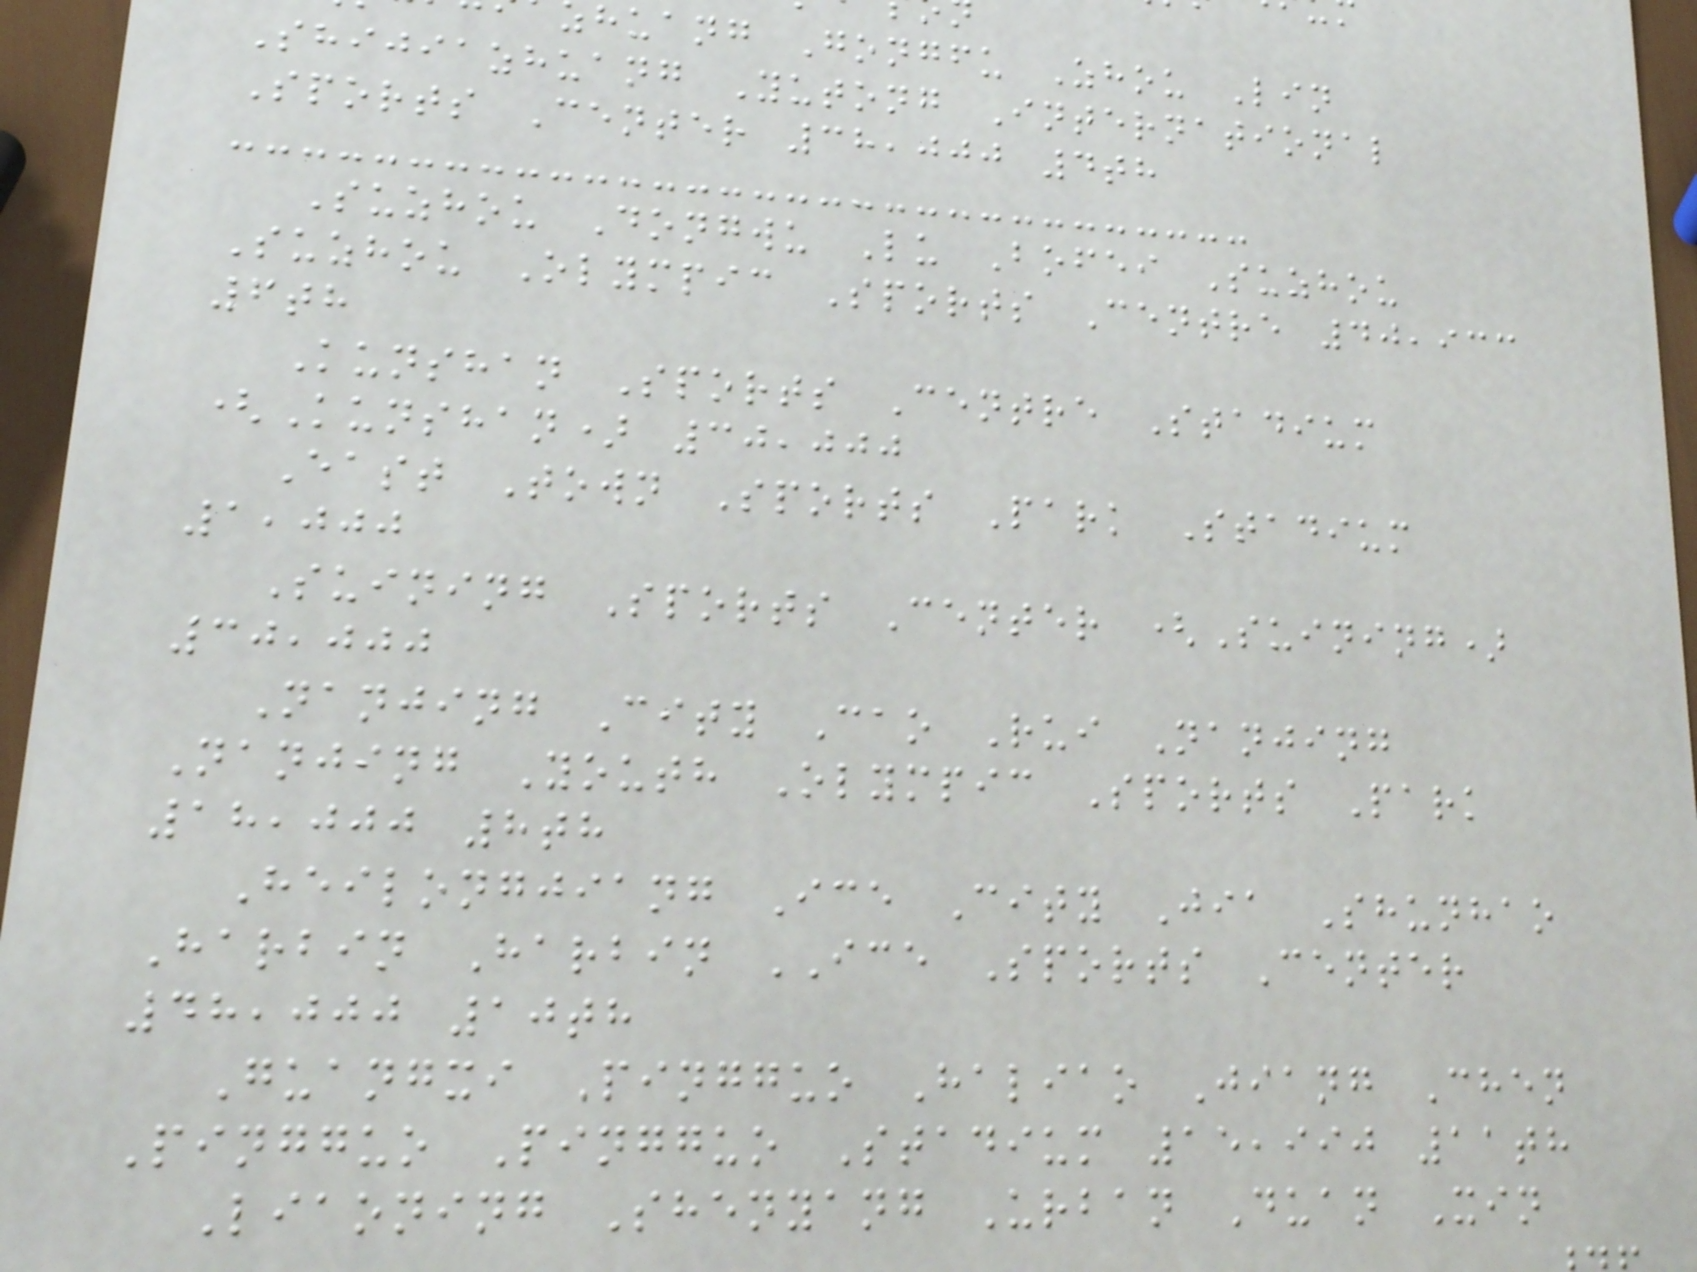huang Gongfu Zhou Lin
Shijiazhuang Yutong International
Sports Center 38,000 4th
Suzhou Dongwu Lu Bofei Suzhou
Suzhou Olympic Sports Centre 40,933
6th
Kunshan Sports Centre Stadium
(Kunshan) 30,000
East Town Sports Park Stadium
1,000
Suining Sports Center (Suining)
30,000
Nanjing City Cao Rui Nanjing
Nanjing Youth Olympic Sports Park
18,000 8th
Heilongjiang Ice City Jia Shunhao
Harbin Harbin ICE Sports Center
48,000 10th
Guangxi Pingguo Haliao Jiang Chen
Pingguo Pingguo Stadium 15,990 11th
Liaoning Shenyang Urban Duan Xin
